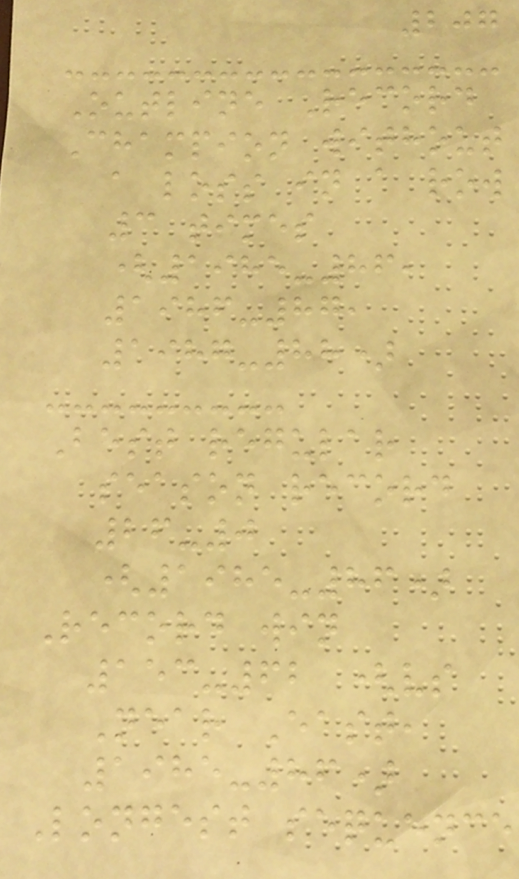207
Outline Record
Champion without
a loss in a row
3 times
(1985-86,
1986-87,
1987-88)
Best regular
season record
26-0
(1985-86)
Record win
153-62 (vs
Near East,
1985-86)
Longest sequence
